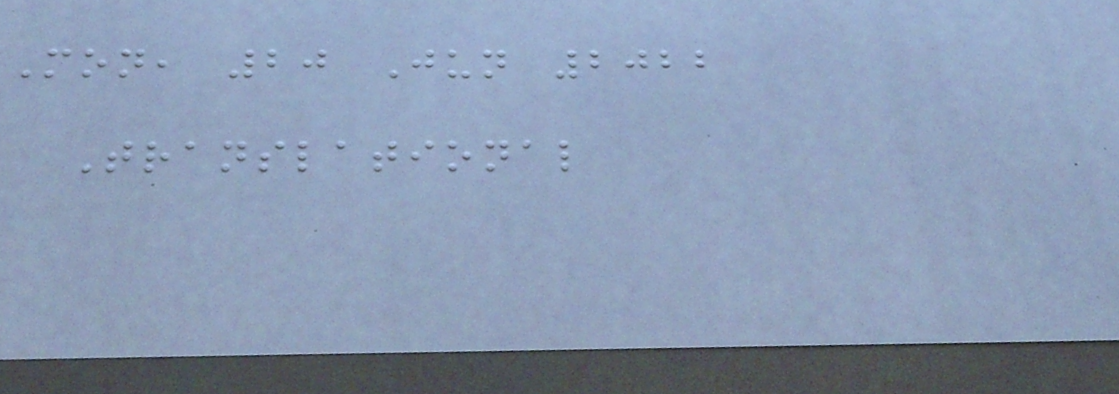Mon, 20 Jun 2022
Translational
